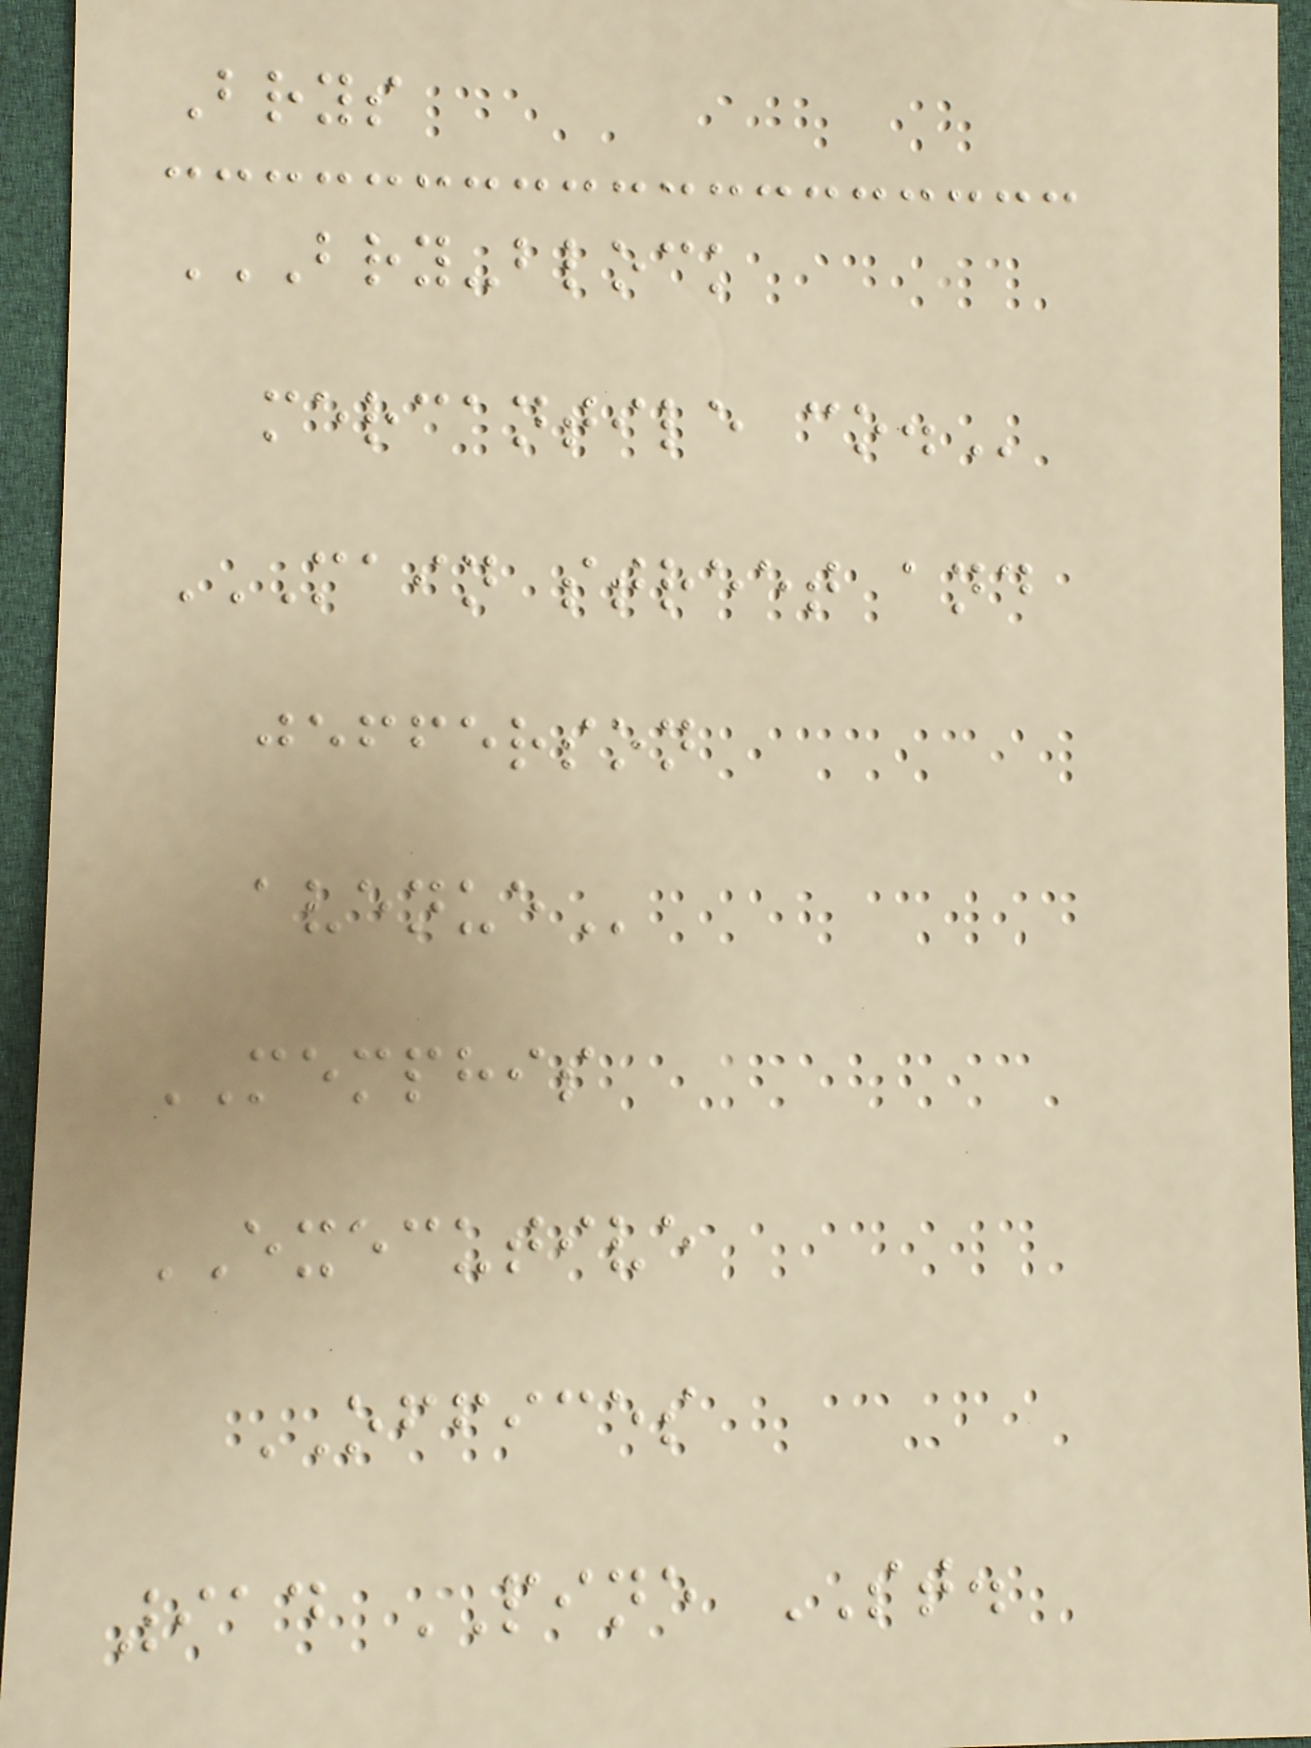Brys
BRY-BLOCK
MERCANTILE CO.
MAIN STREET AND
JEFFERSON
AVENUE
MEMPHIS
EXECUTIVE
OFFICES
914 PINE ST.
